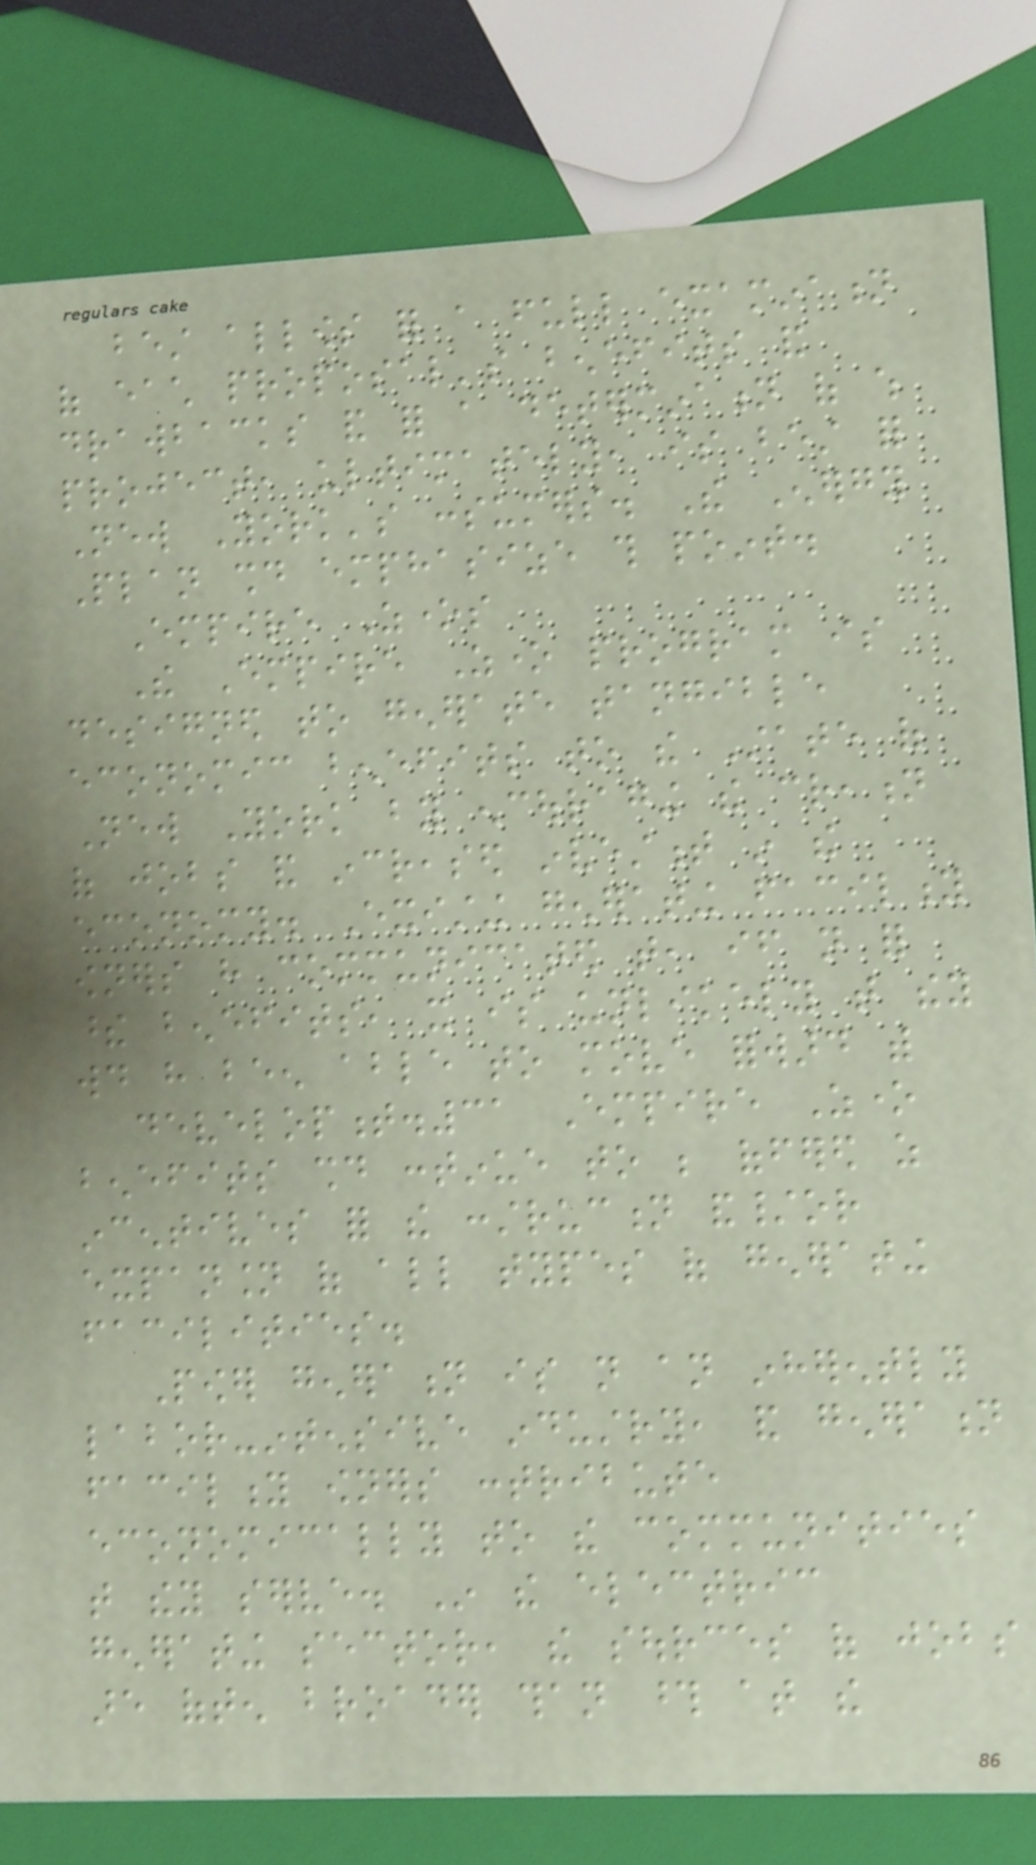best allows for a full examination
of each proposal's benefits and
drawbacks and for a determination of which
project, ultimately, is best for
New York's consumers. The Energy
Plan should emphasize this point.
Empire Zones
The Empire Zone program is
designed to generate tangible
economic benefits to the State of
New York by encouraging the creation
of jobs and increased investment in the
economy. Existing generating facility
owners have communicated that, if not for
these benefits, it is unlikely that they
would have been able to move forward with
development.31 Empire Zone
benefits should continue to be offered as
incentives for the construction and/or
expansion of all types of generating
facilities.
Power generation is not an inherently
labor-intensive industry, and generation
facility owners contribute
economically to the communities
that they serve. In the electric
generating sector, the sources of jobs
are often broader than those at the
